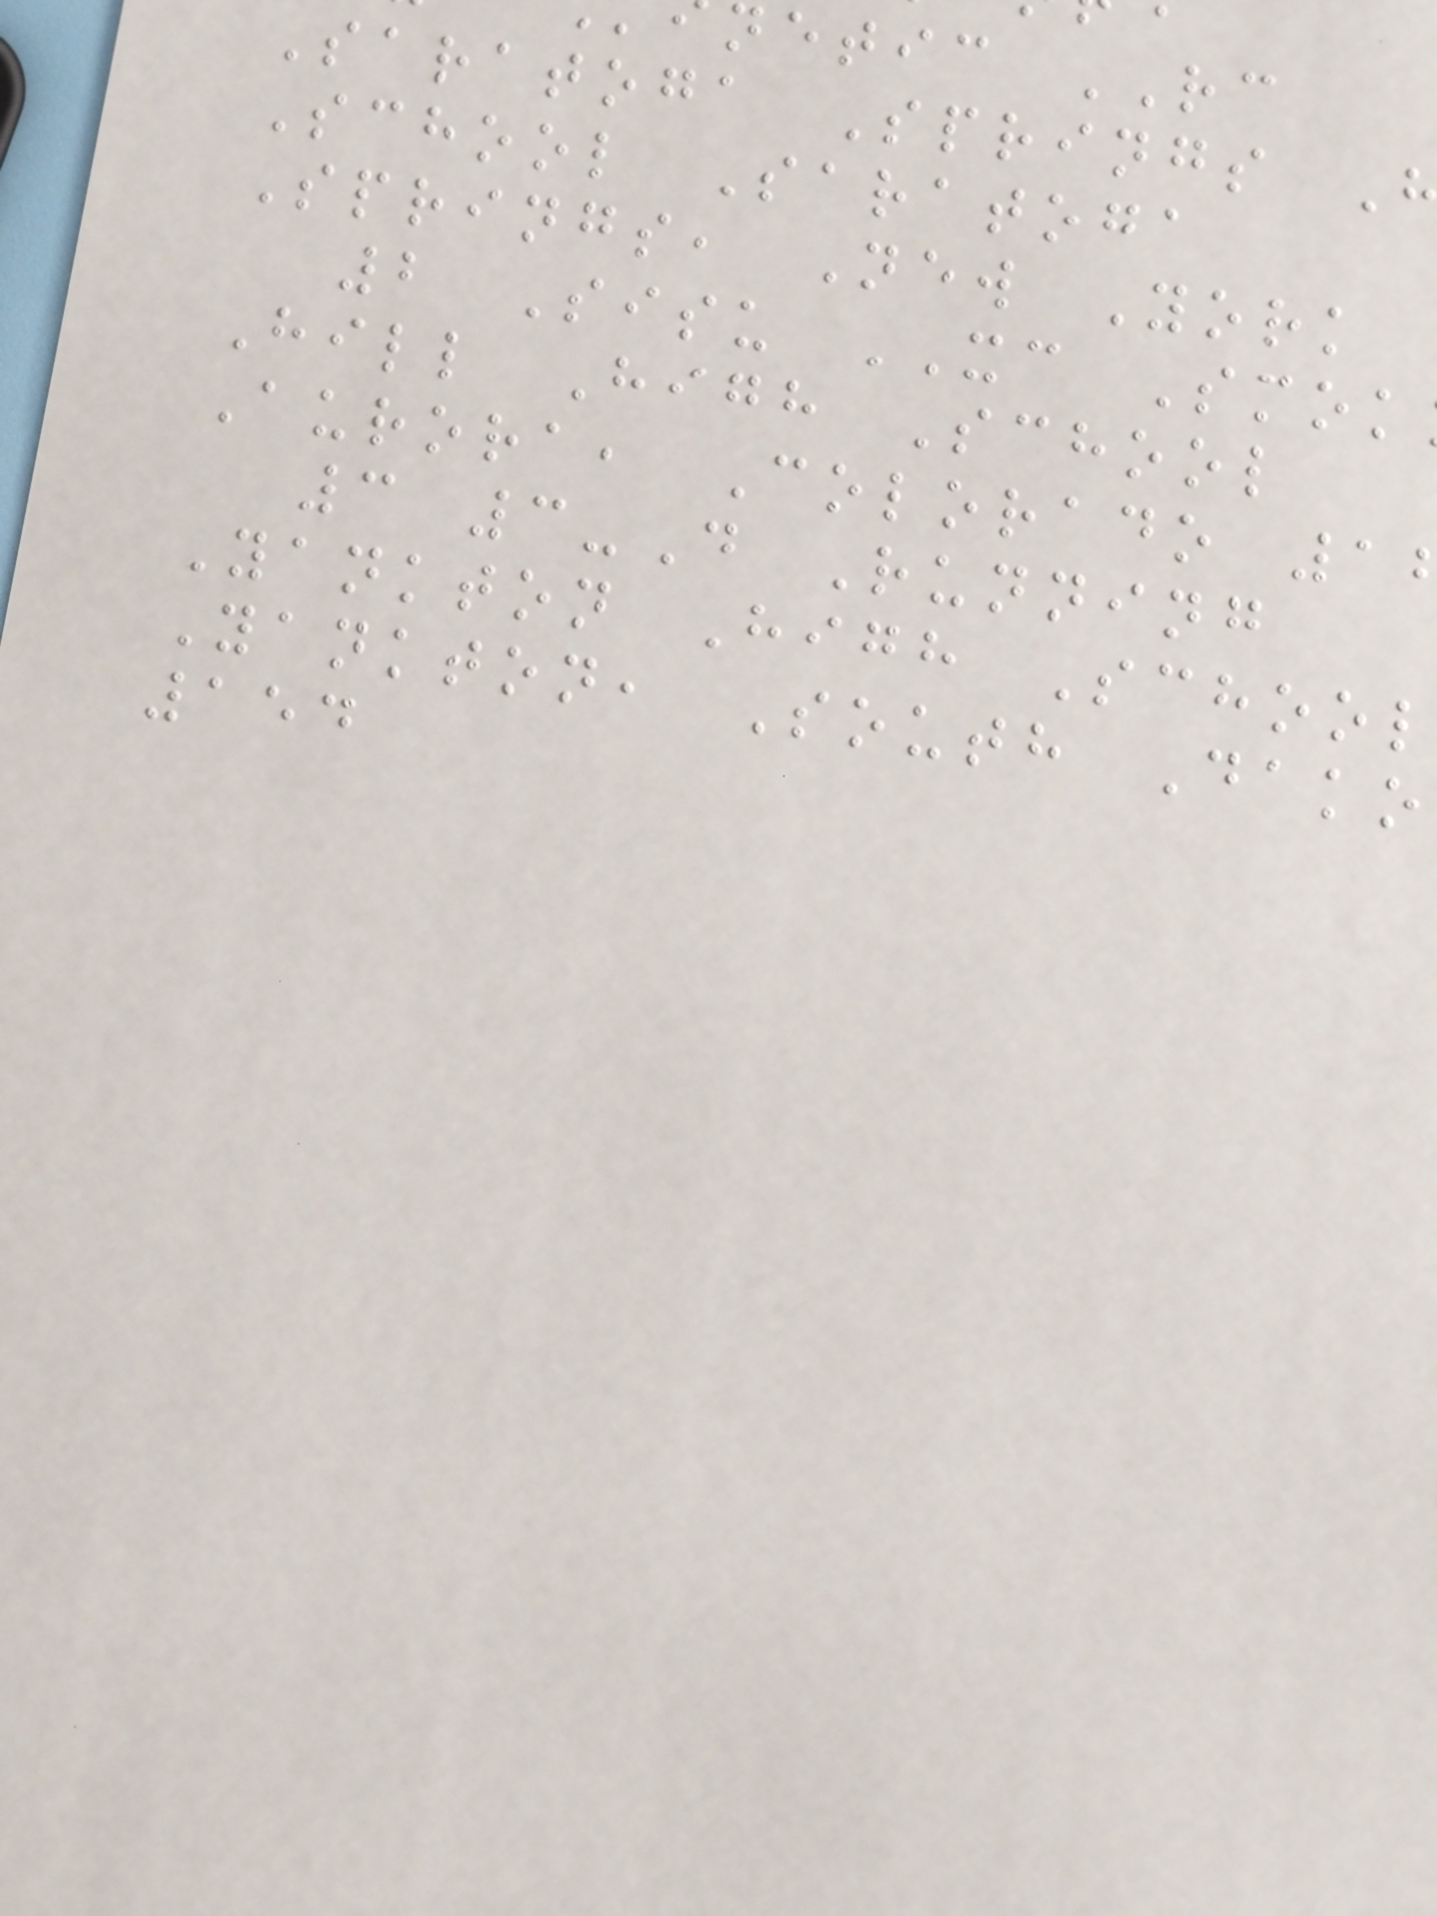netic RC
Saratoga Springs
School Saratoga
Springs, New York
2 Sisu XC Smok
Hill High School
Aurora, Colorado 1
3 3-D Running
Yankton High School
Yankton, South Dako
154
